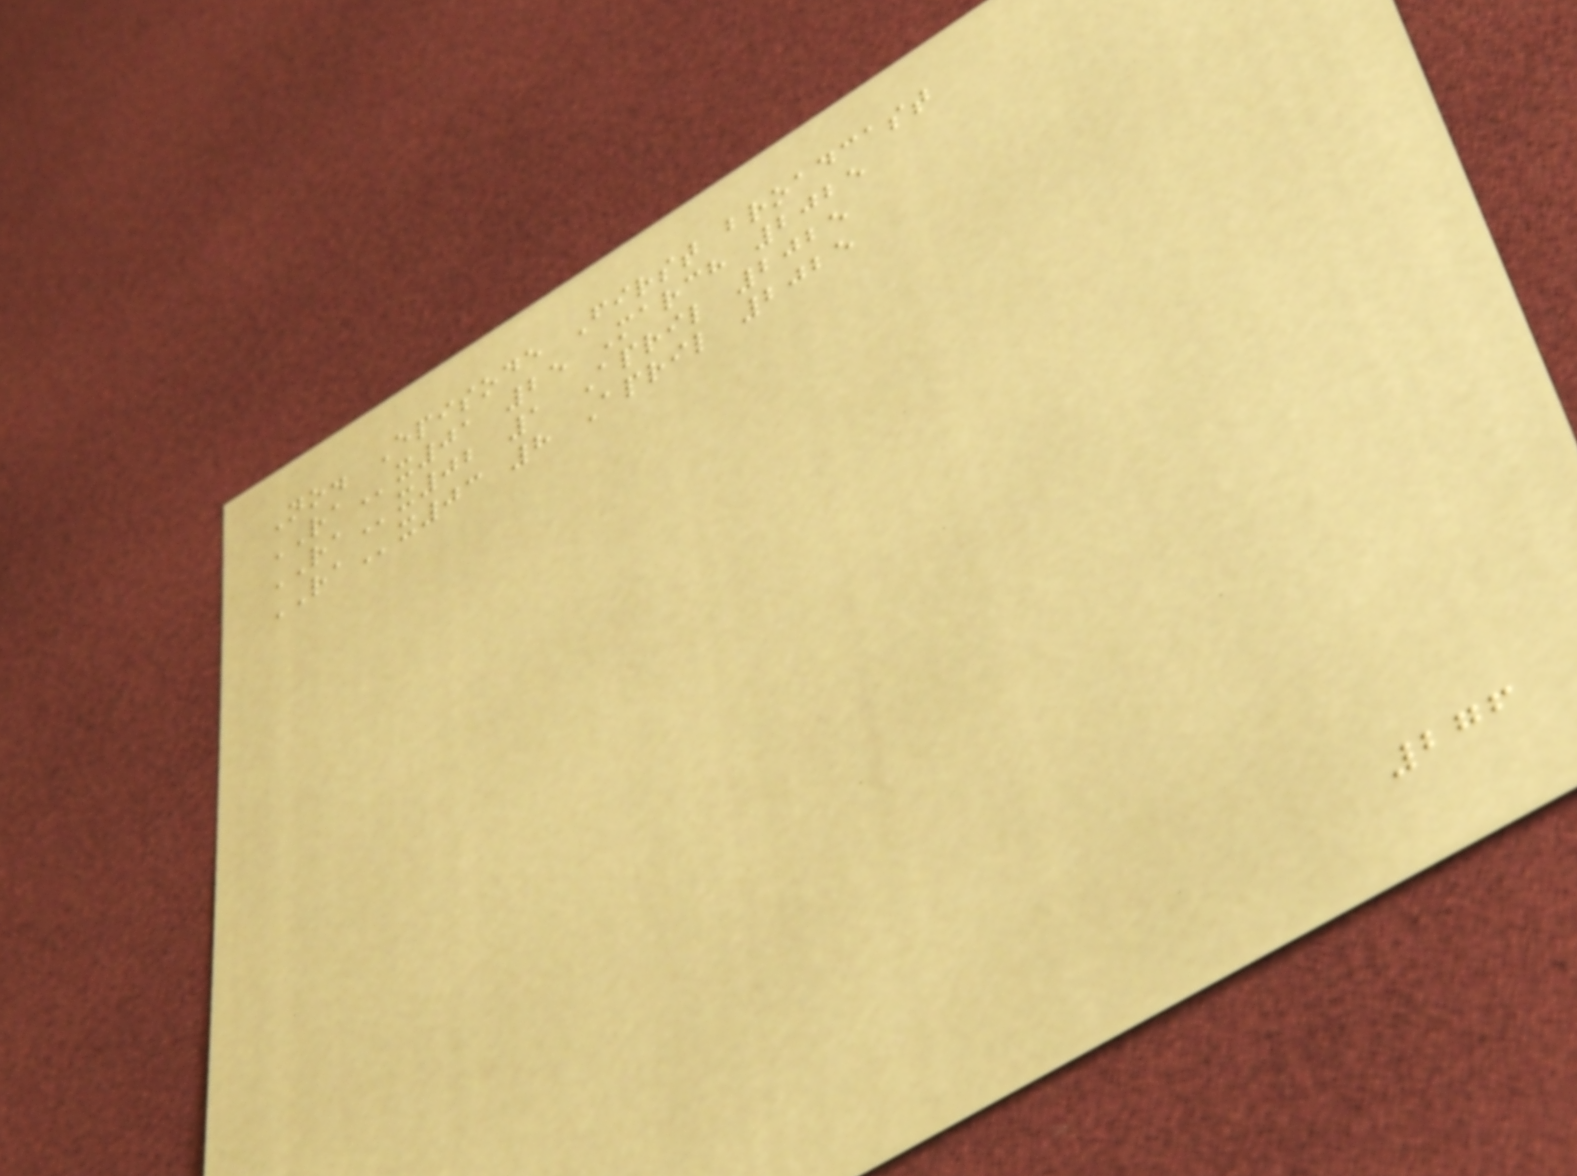No. Episode First broadcast
RAx01 25 March 2025
RAx02 1 April 2025
RAx03 8 April 2025
276
